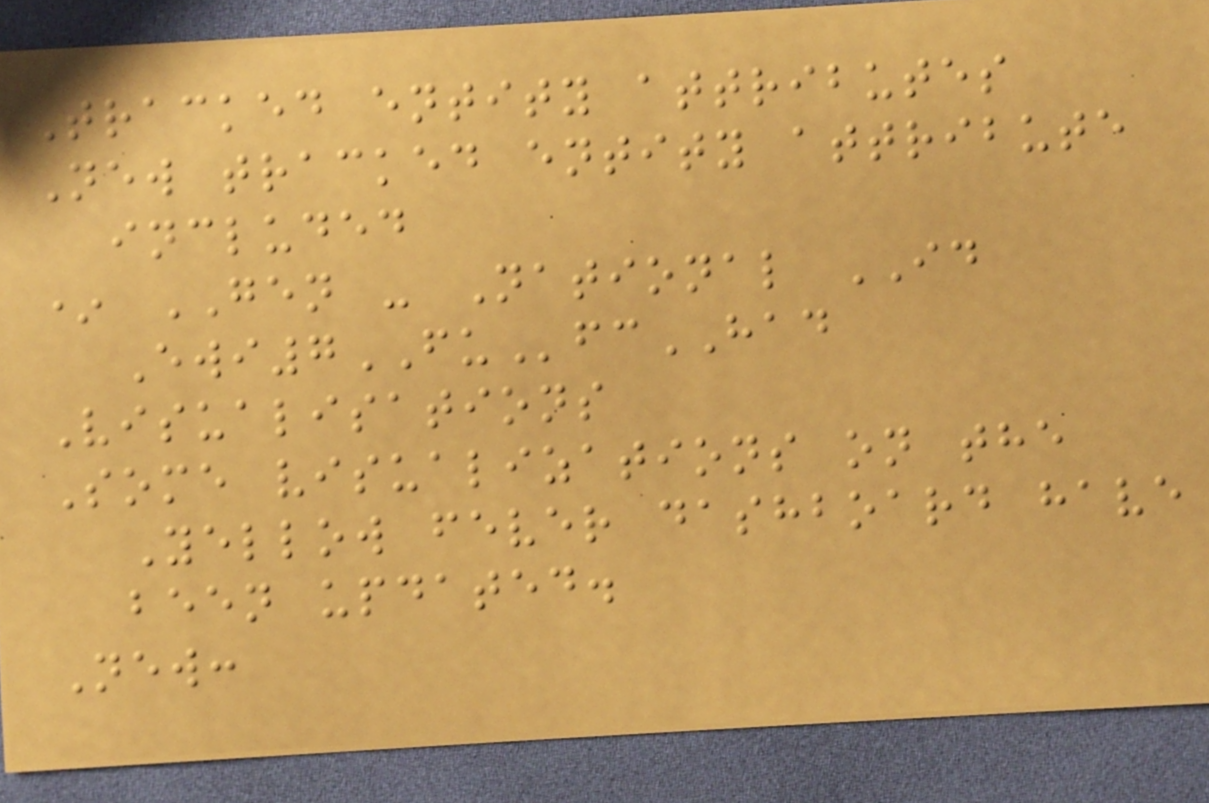Tracked entity attributes
New tracked entity attribute
included
* GEN - National ID
Ewi7FUfcHAD
Visualisations
Some visualizations on the
Yellow fever dashboard have
been updated.
New:
